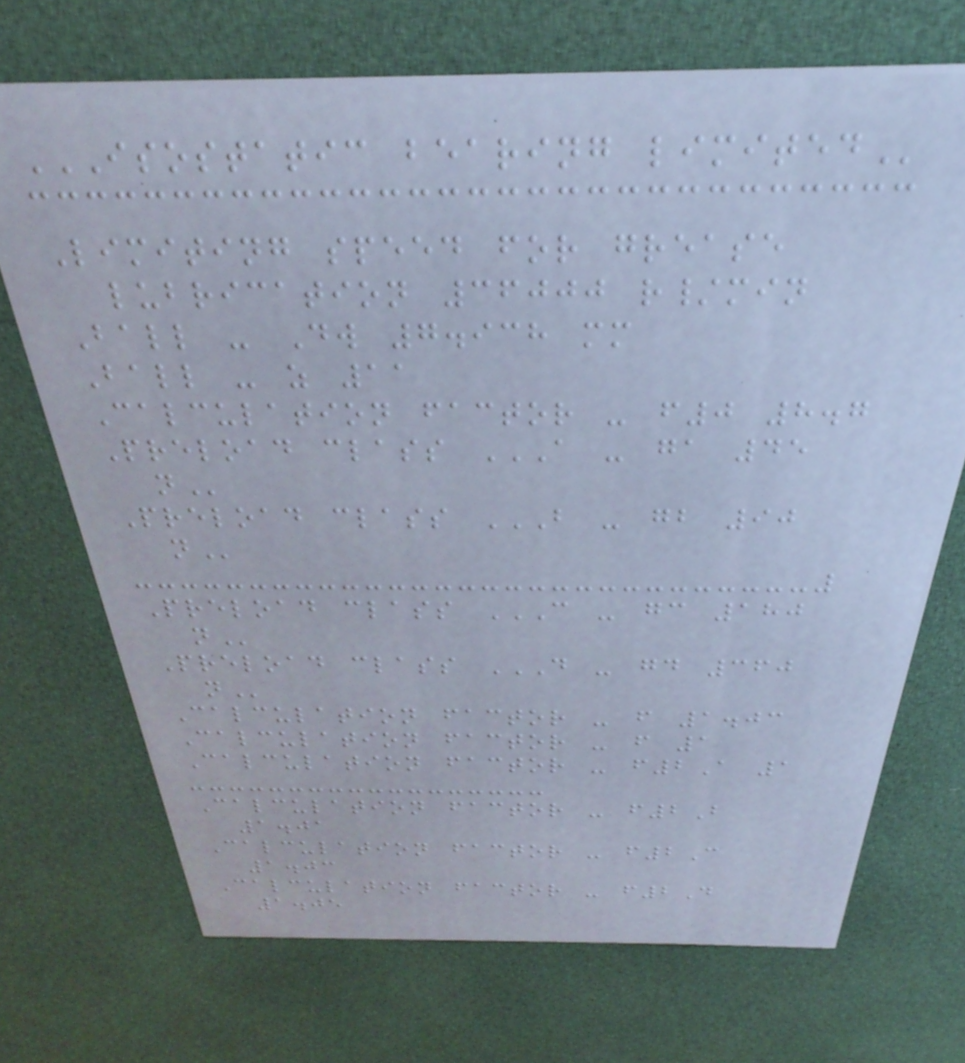ISOSTATIC BEARING LIMITED
Limiting speed for grease
lubrication 36000 r/min
Ball - Dw 7.938 mm
Ball - z 11
Calculation factor - f0 8.7
Preload class A - GA 45
N
Preload class B - GB 90
N
Preload class C - GC 180
N
Preload class D - GD 360
N
Calculation factor - f 1.03
Calculation factor - f 1
Calculation factor - f2A 1
Calculation factor - f2B
1.01
Calculation factor - f2C
1.03
Calculation factor - f2D
1.05
